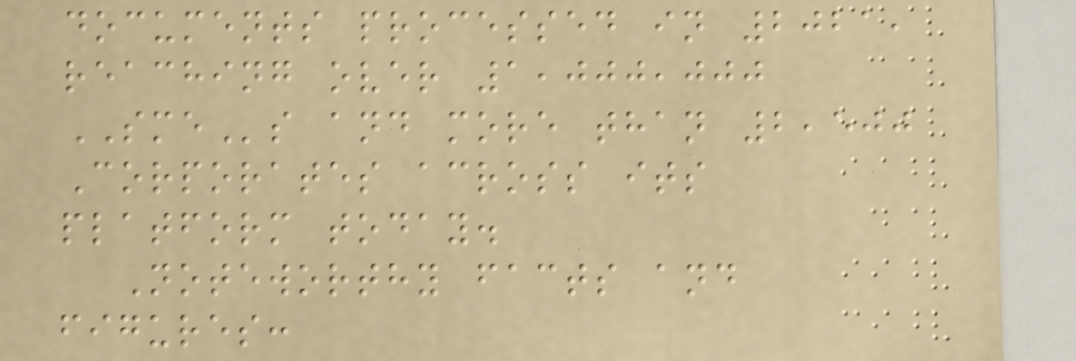documents processed in 2021,
reaching over 1,000,000
SMEs and more than 2,500
Corporates across its
platform today.
Noteworthy facts and
figures:
